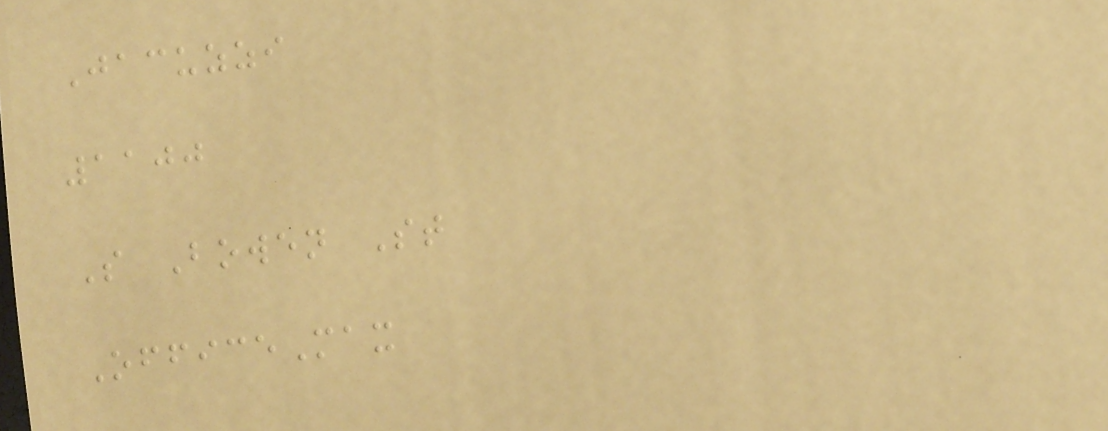Jacuzzi
1100
S Bowen St
OfficeMax
